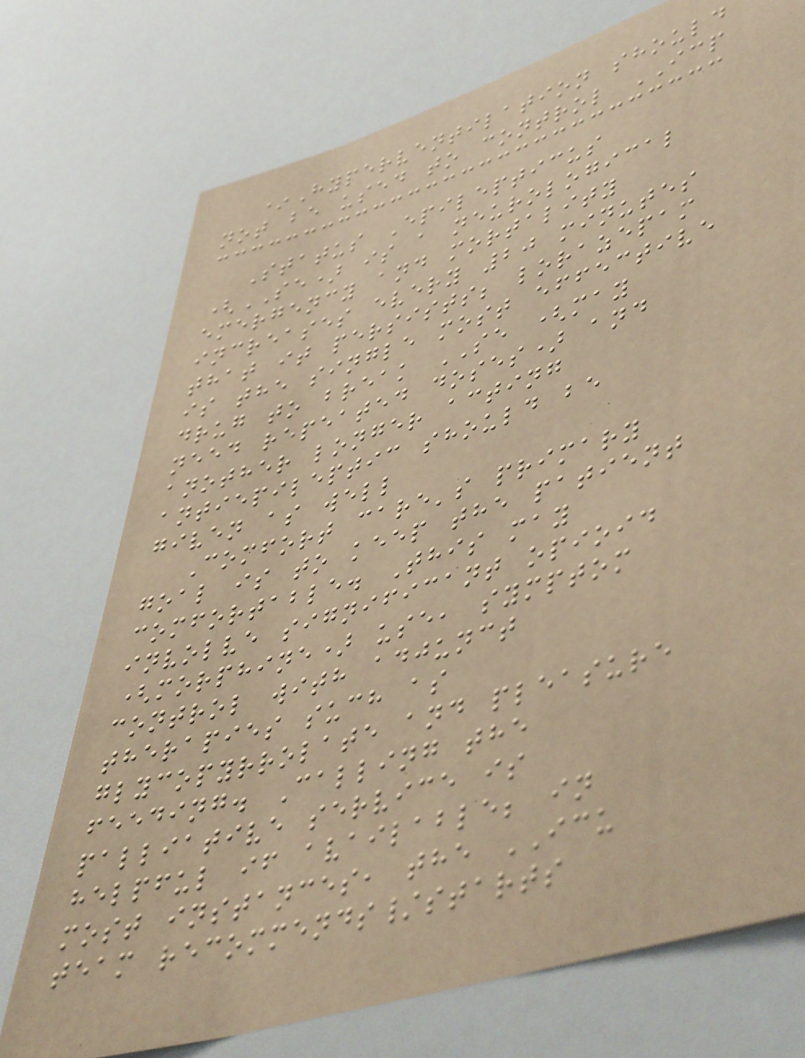*Hyperventilation should
not be used to control ICP
Status Epilepticus
(SE) is a neurological
emergency and mortality
increases every 20 minutes
that it persists; lorazepam
is the single most effective
drug to break SE (may
need repeated doses) and
another longer acting
antiepileptic should be
given as well
Comfort care's primary
goal is to keep the patient
comfortable. This may
involve significant opioid
(morphine) use, symptom
control with adjunct
therapies such as
glycopyrrolate and pleasure
feeding. Calling the
palliative service is
helpful if available; in
most instances, the ICU
team recommends/starts
